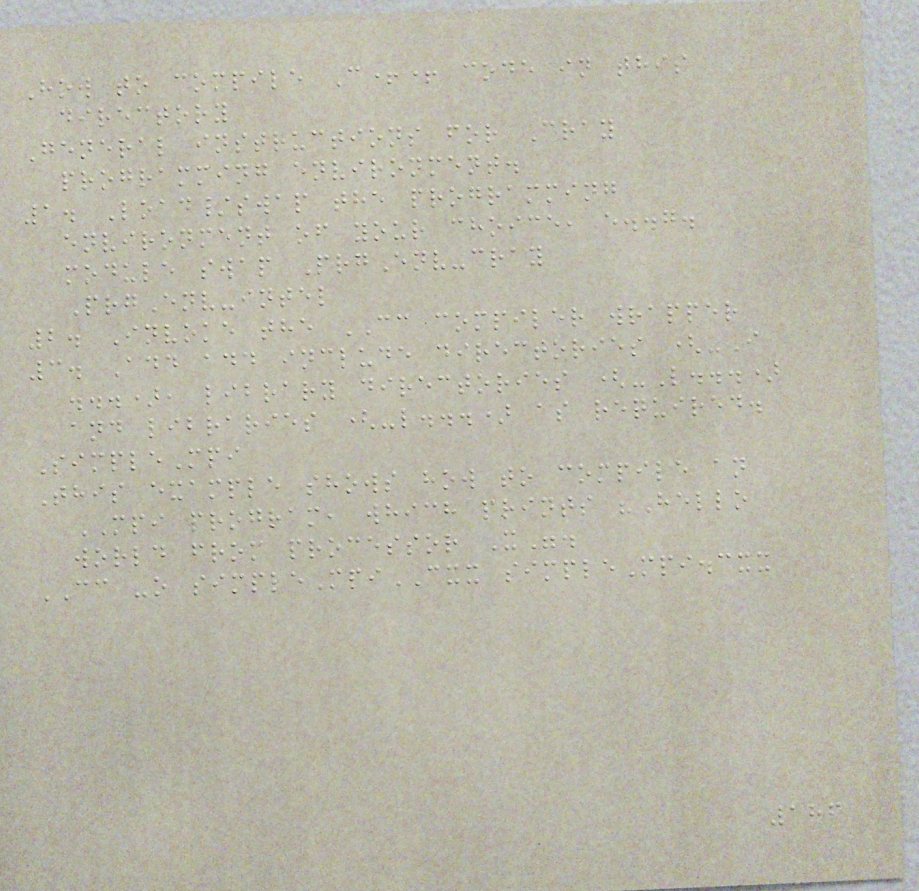How to compile C++ code in this
directory
General instructions for Cray
programming environment.
1. Load/swap the programming
environment of your choice, e..g.
module swap PrgEnv-cray
PrgEnv-intel
2. Invoke the CC compiler wrapper
3. Add add include directories (-I
...), library directories (-L...)
and libraries (-l...) as required.
SimpleMpi
This example shows how to compile an
MPI program, which prints "Hello
world from processor X".
CC -o simpleMpiCXX simpleMpi.cxx
186
